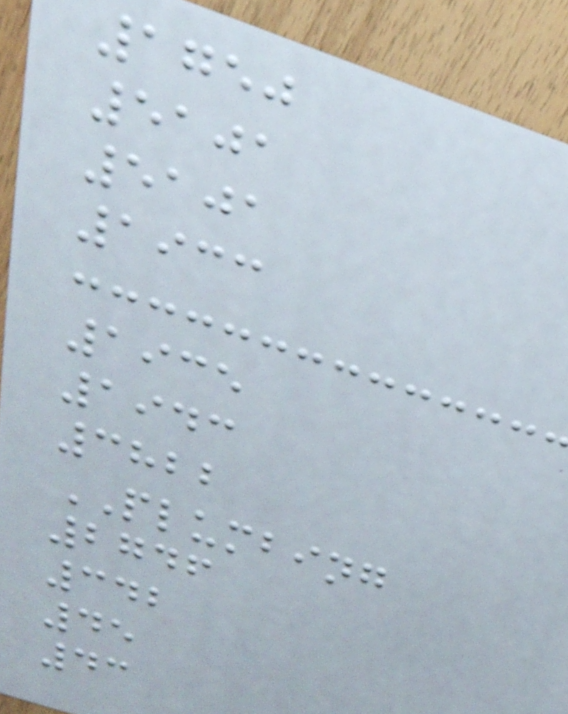1750
5101
5101
1933
1935
1943
3822
PLUMBING
2746
342
45
43
